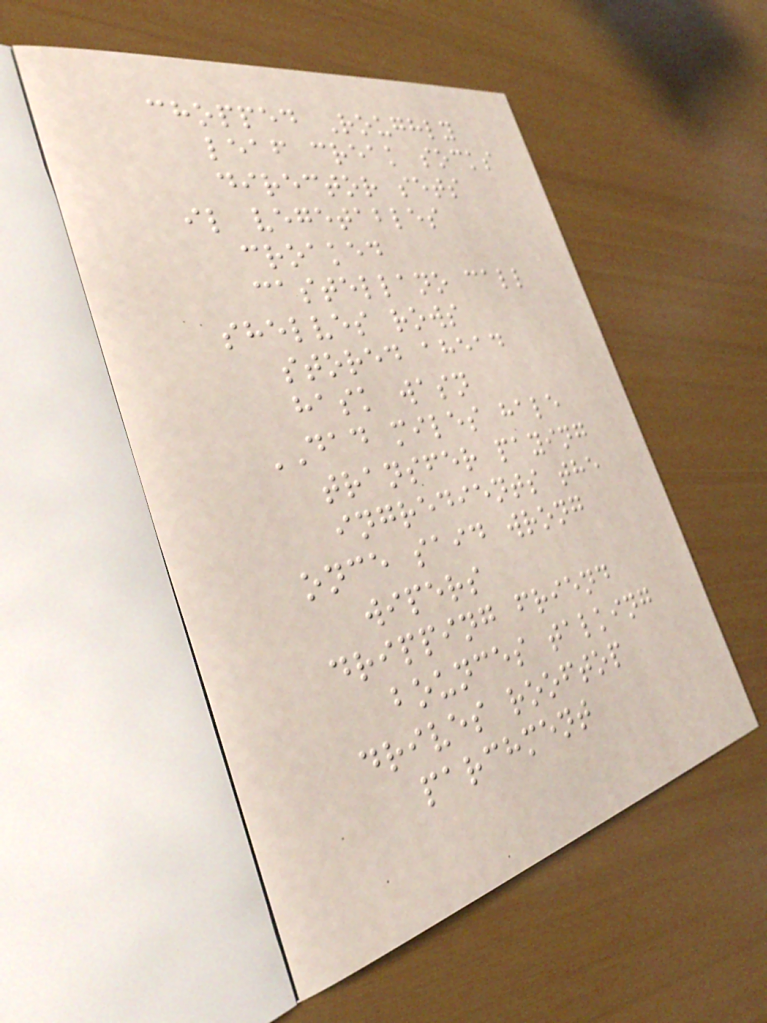chopped Roughly
leaf creak socks
director sets
il vegetables
croaked
castellano call
shelves rows
stored ahead
hask wasn
DAD miles hale
transfer paying
ingredients the
once said wrong
wipers
dripping friend
bounces talking
drives rooftop
parchment
